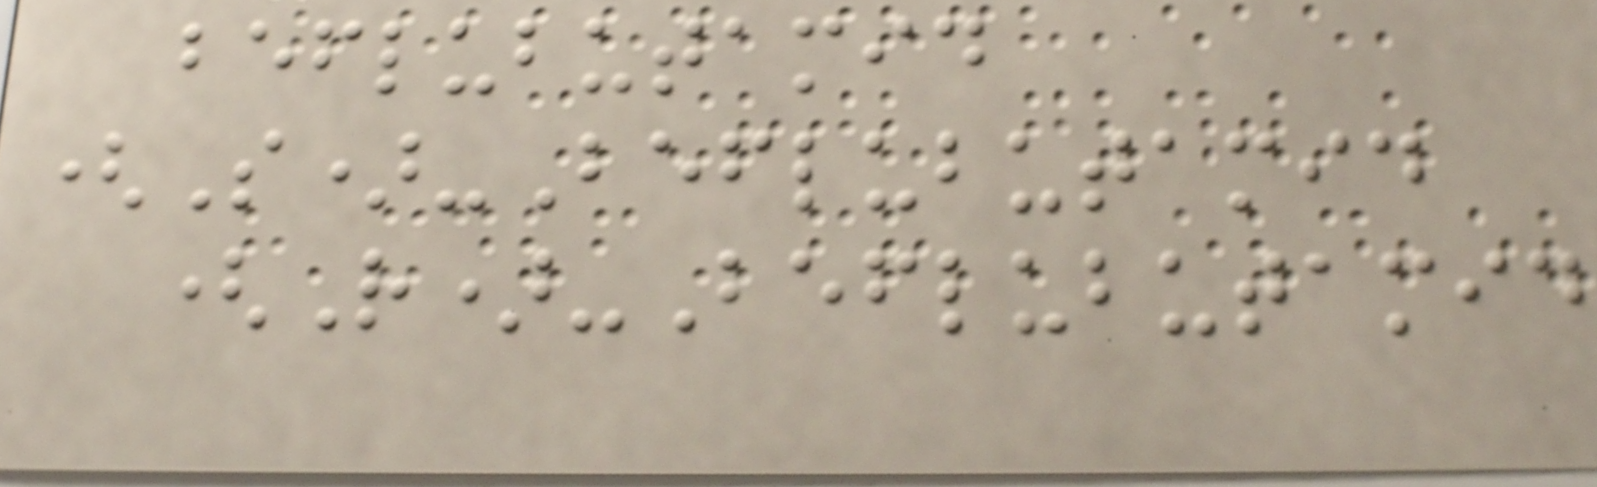beflubutamid
(S)-Beflubutamid
(R)-Beflubutamid
